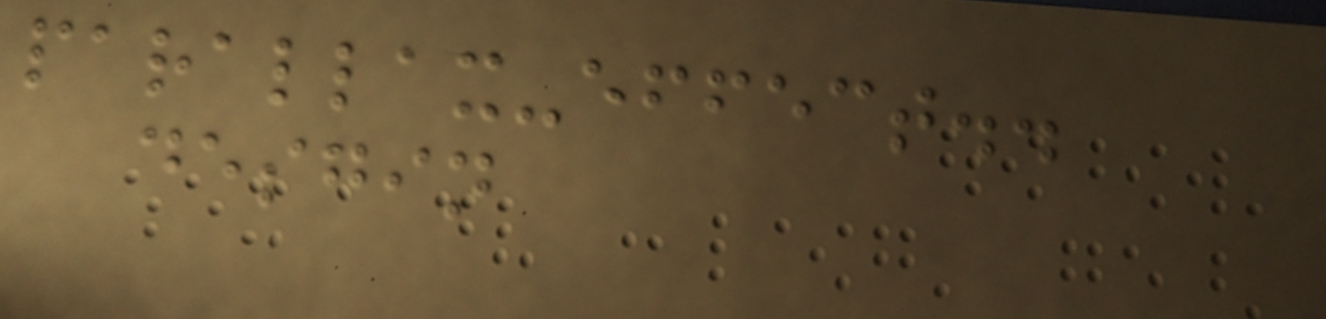parallax-effect..
desgin
